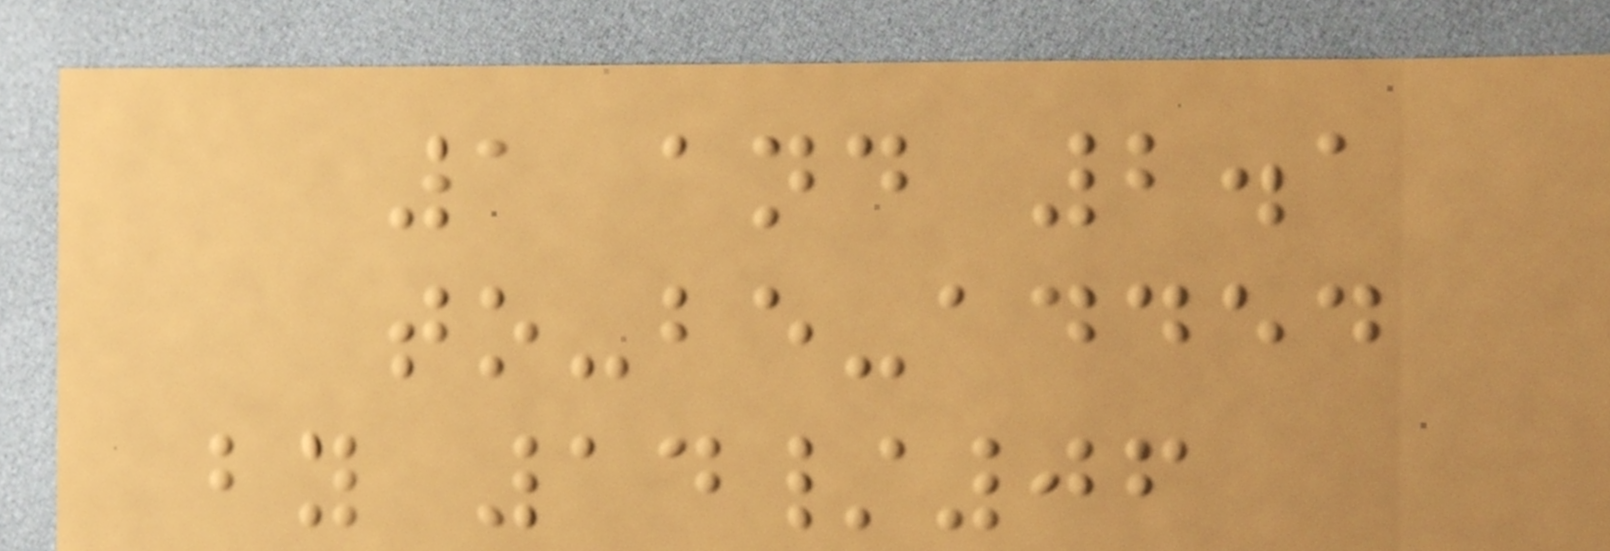1 and 2.1
to-be-added
by 14/06
